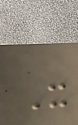It
